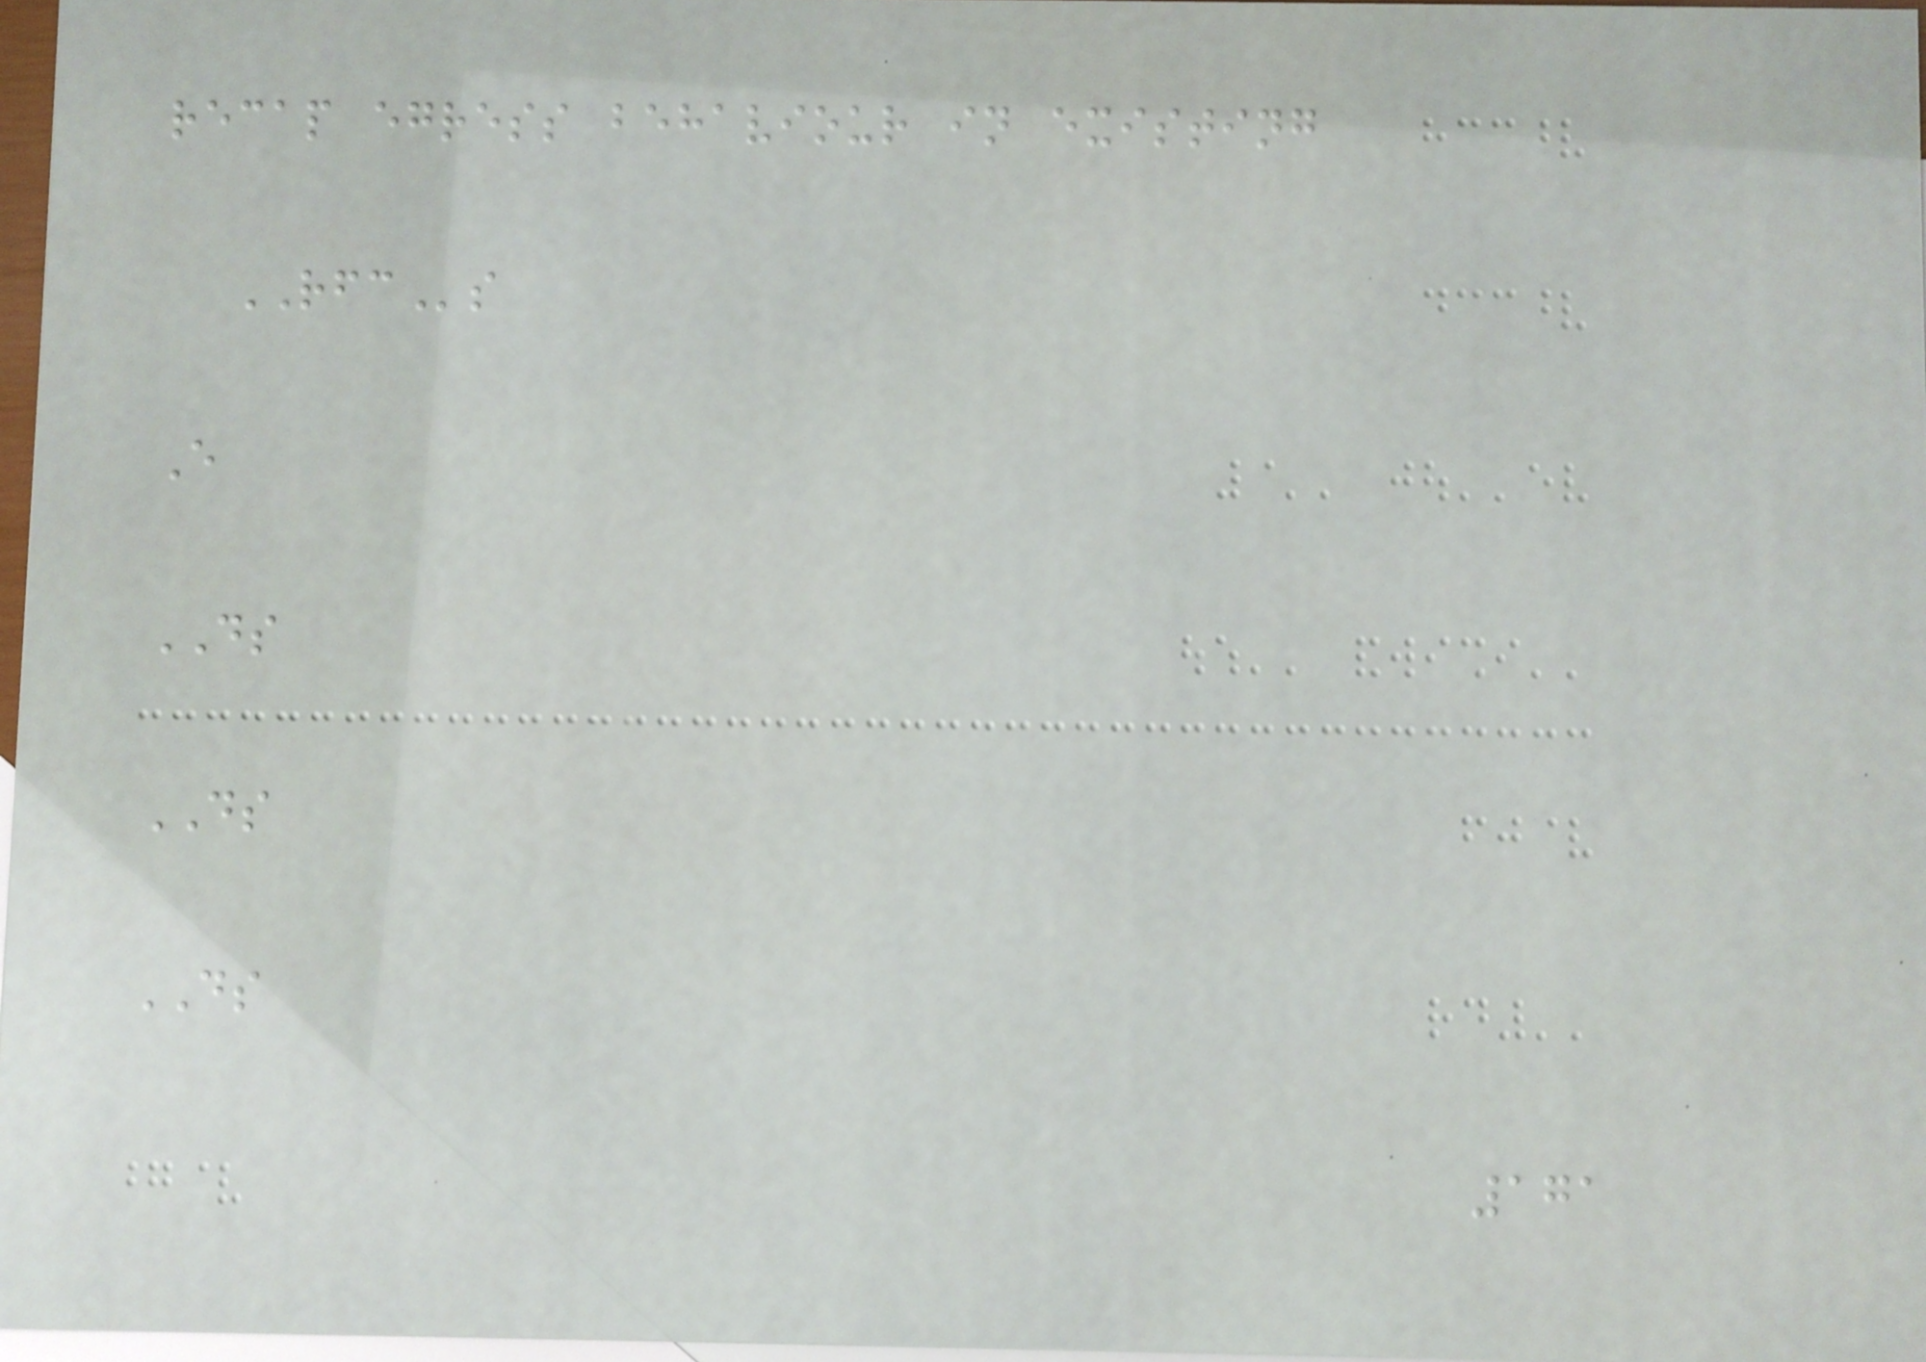recap egress behaviour in existing
RFCs
E
DS
DS
DS
171
